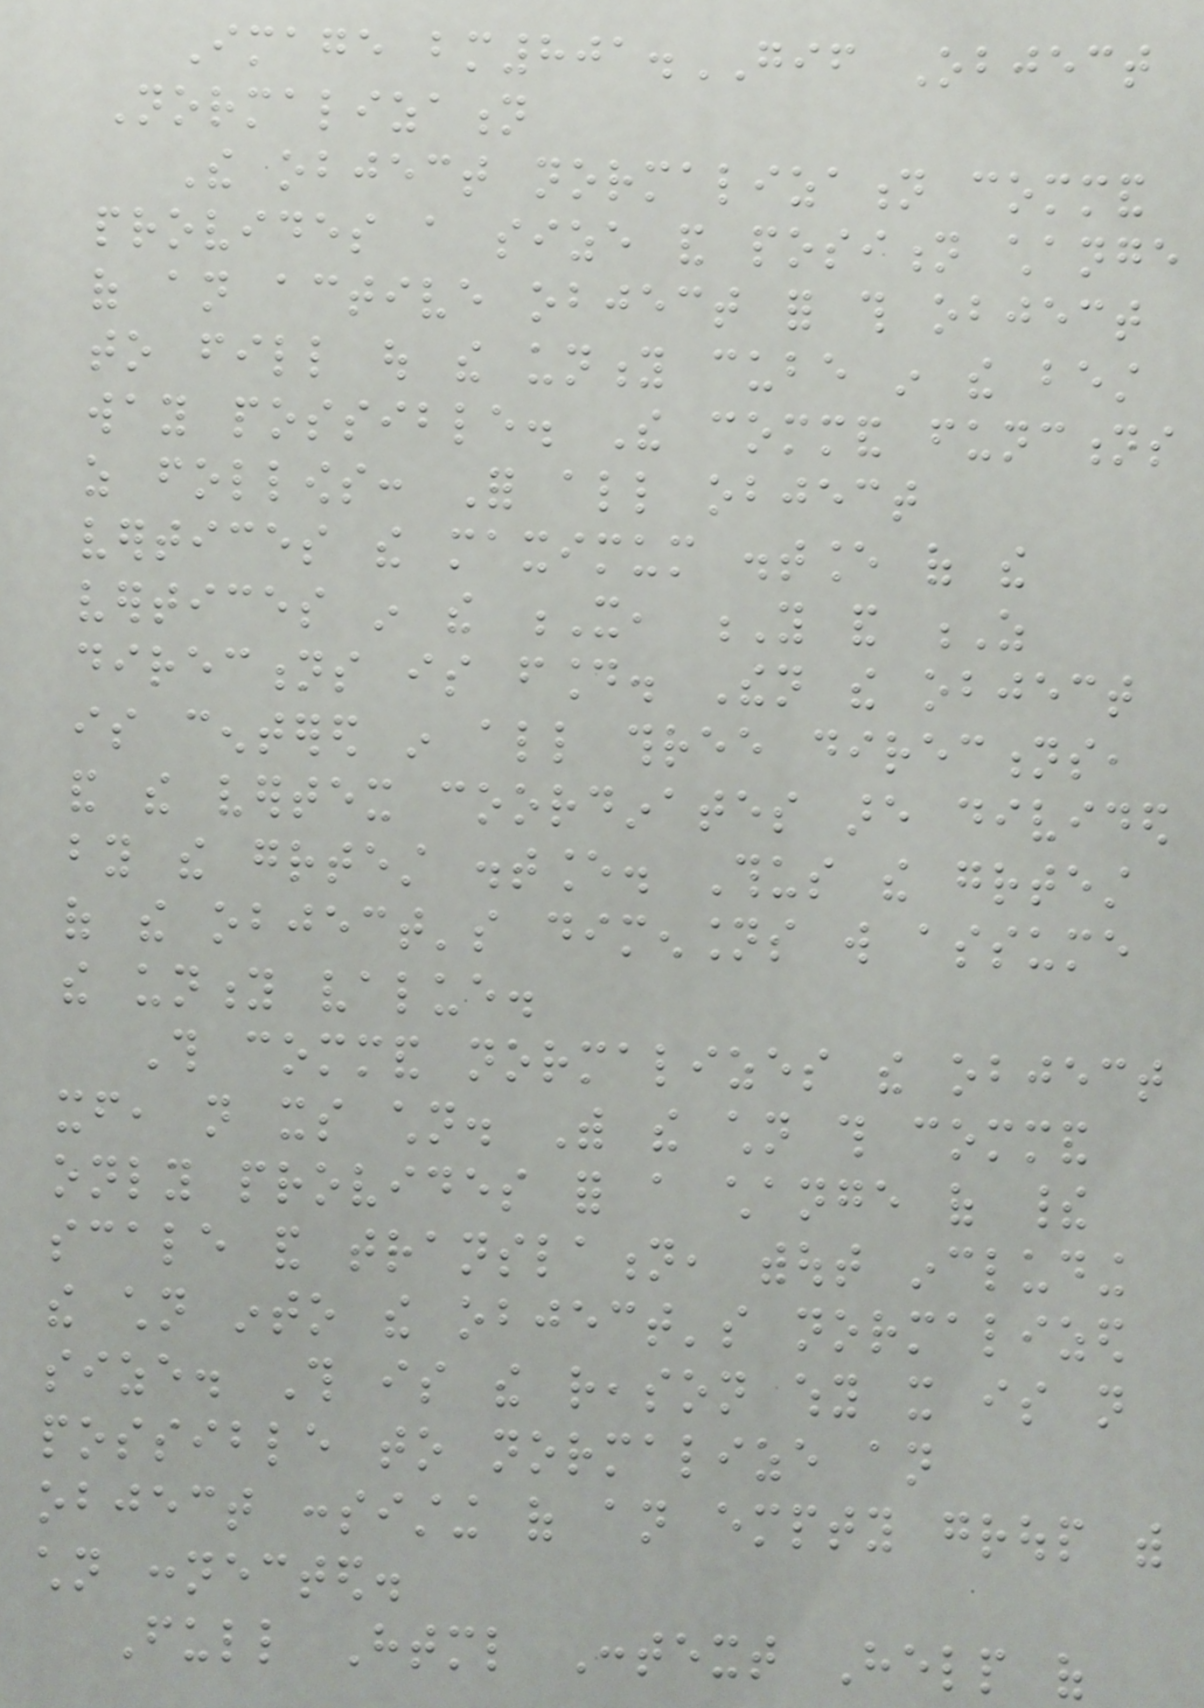Image bm801.GIF Object
Normalization
The object normalization command
provides a size and position change
of an active object for this object
to fill out the unity cube in the best
way possible. The command functions
as follows: For all object
vertices the maximum distance of the
vertices in the X, Y and Z
directions is found. Then the object
is centered in all three directions,
and the vertex coordinates are divided
by the greatest distance. Thus the greatest
of the object's dimensions will assume
the unity value.
This command normalizes the object
itself, not its children. With the children this command
only provides for a change of their
scale and translation, without including
the children into the object's normalized
size. This is the reason why it is not
possible to normalize an
object consisting of an empty group with
children connected.
Full Html Context Help of
